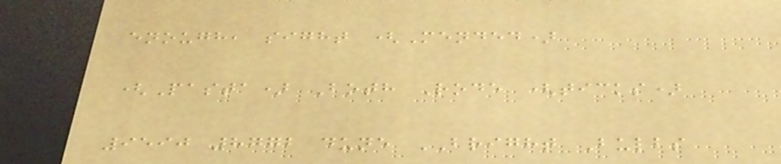enough, sight (Mended)
(Pasta) Both Rode (ticks)
9590 8772 dune BRIGHT Bulbs
